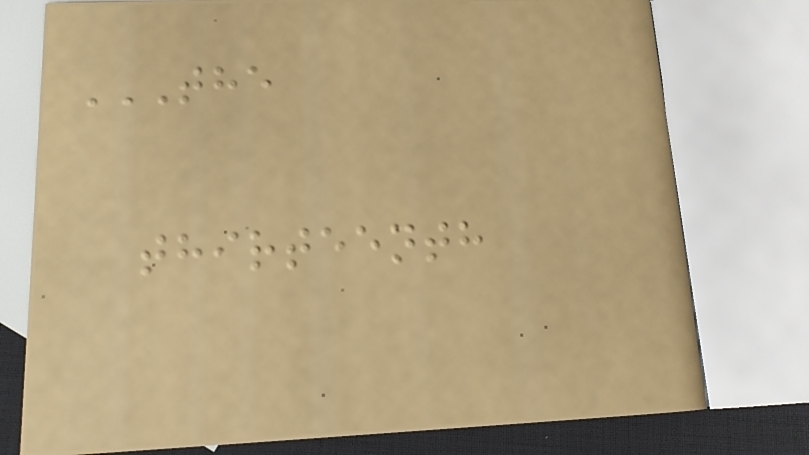THE
THIRTEENTH
